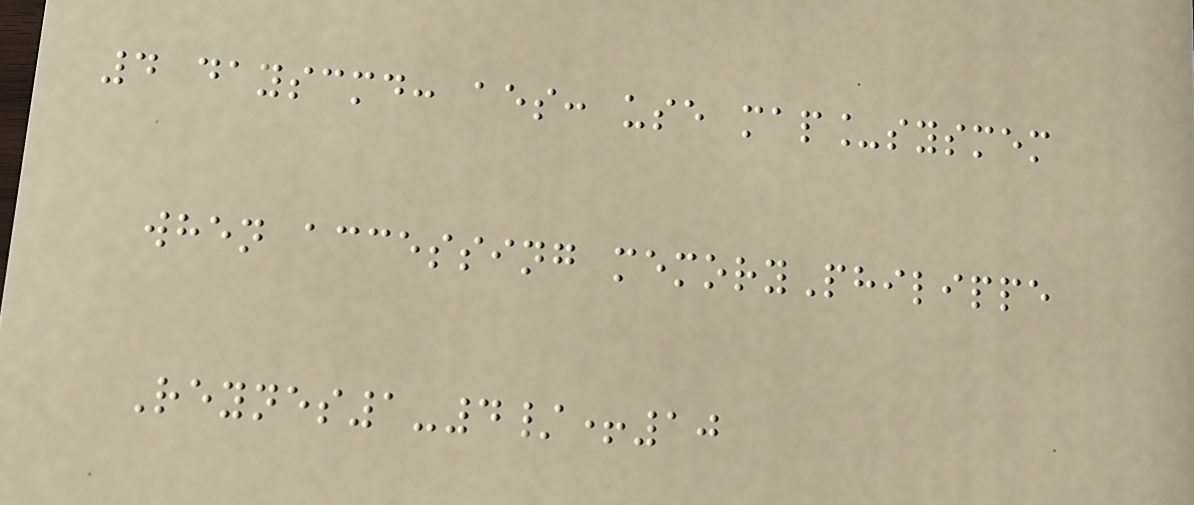4 dayscmd: aes: use map_sysmem
when accessing memoryPhilippe
Reynes1-4/+10
